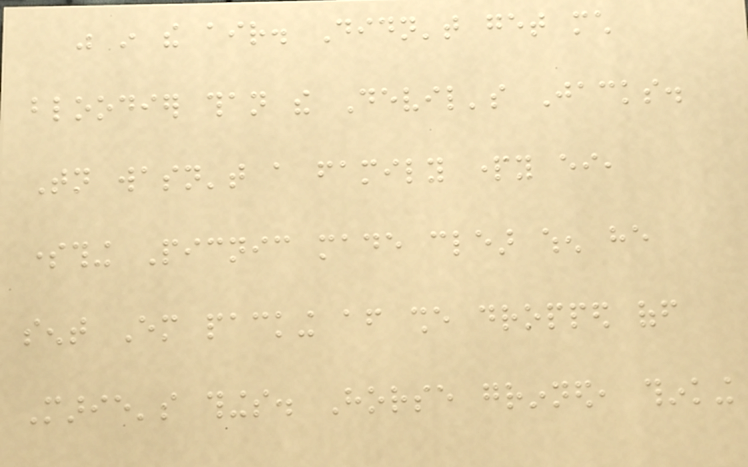was in the air. Didn't get much
bloodier than the Devil's Jacks.
Tonight wasn't a family party either,
something Picnic made clear when he
sent Em packing after she dropped off
Marie's things. Horse grinned, thinking
